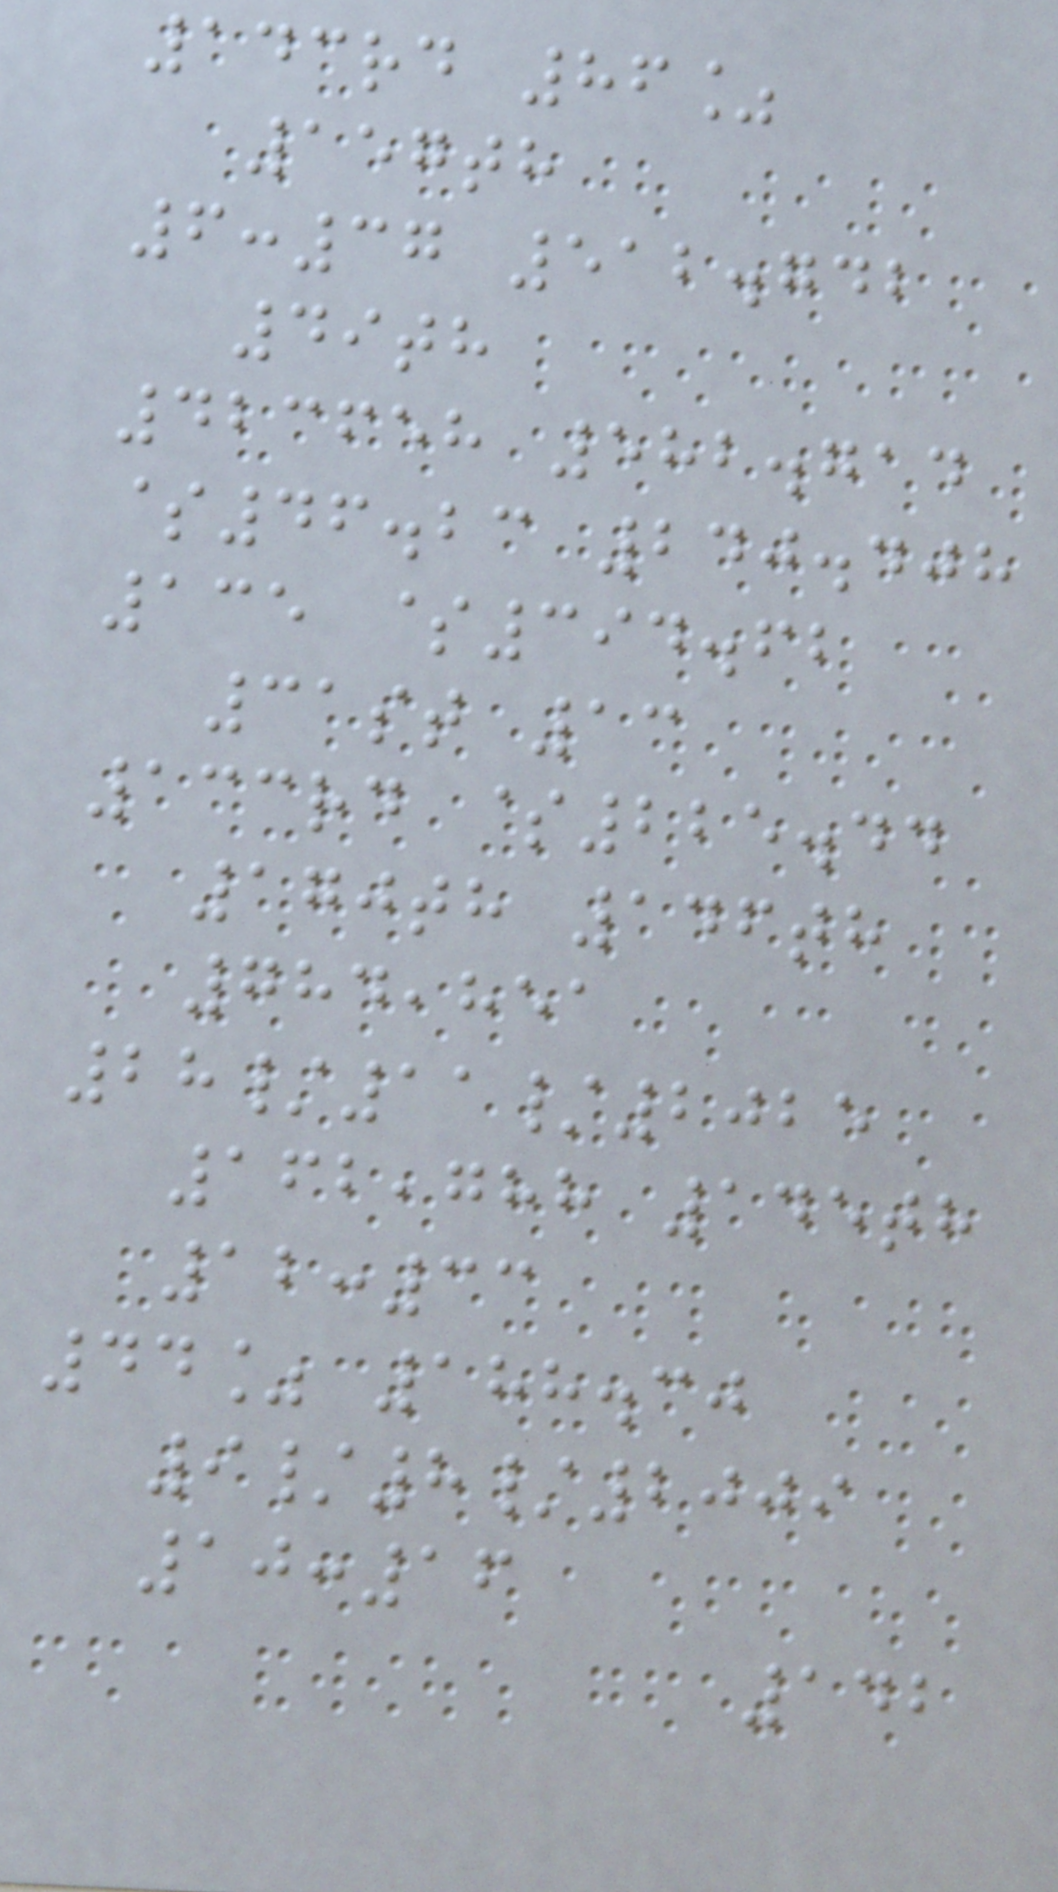143rd 86%
157th
6:37 512.742
49th
423658 582.714
$46.23 240.408
135 $394.62
31st 13
133rd $225.44
170th 146th
784,851
28/11/2025
162,788 145th
12:33
44% 188.30
9/8/2009
10:16
142
